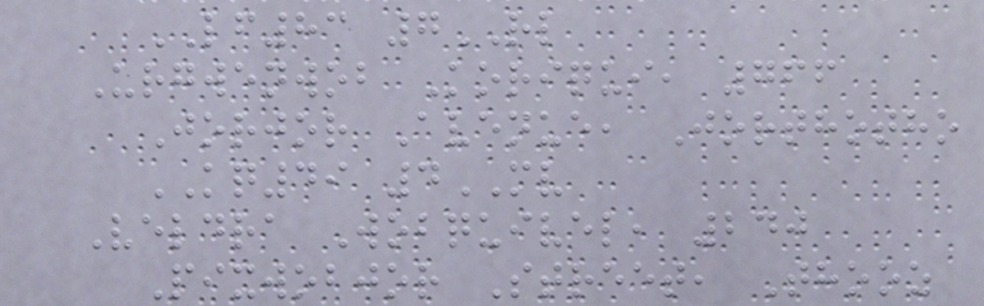LF83 7RL
Urgwenwob Koriqui, 766
Jorjor Avenue, Jorthotho
KQ49 4MV
Veldra Wobquivel, 240
Pixwobjor Street, Thooz
